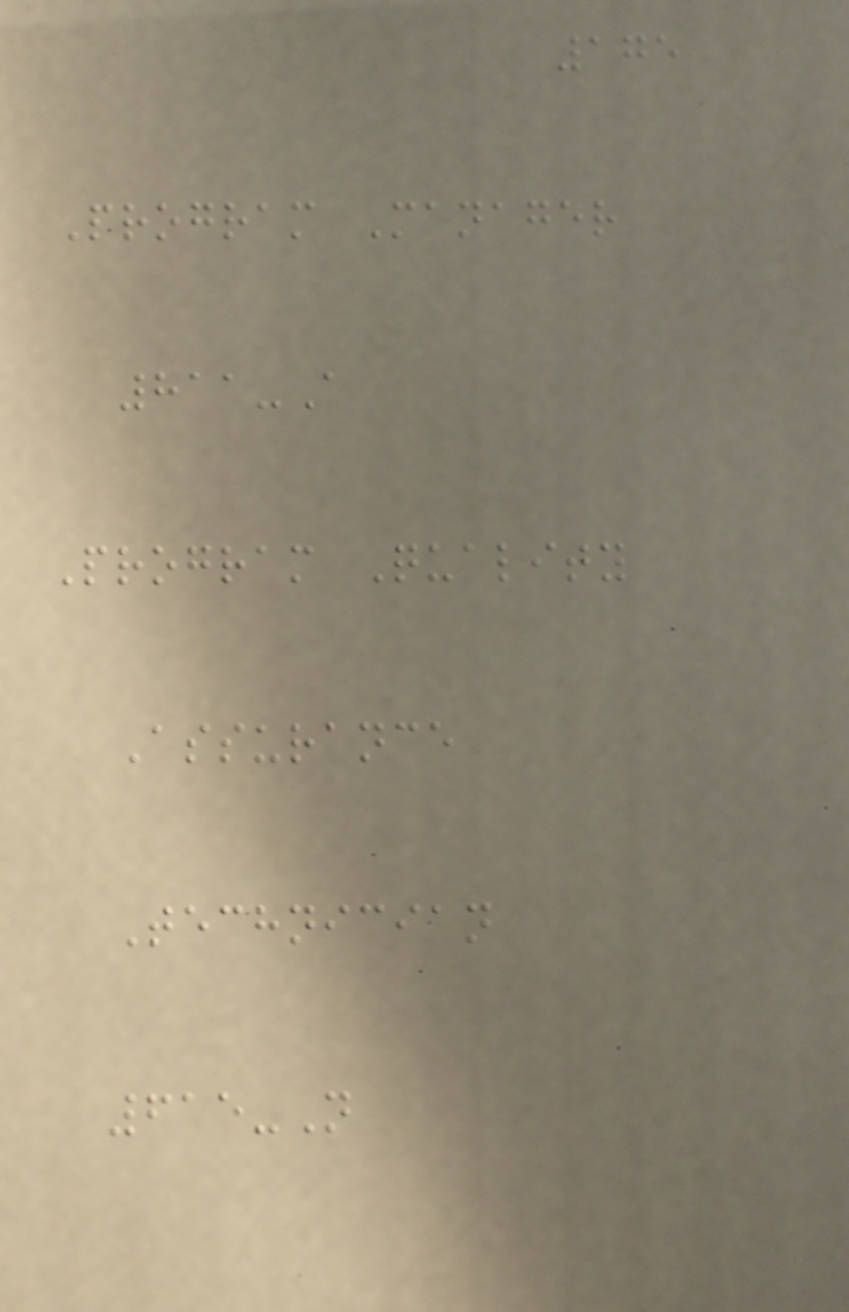175
Program Manager
811-A
Program Quality
Assurance
Technician
615-N
